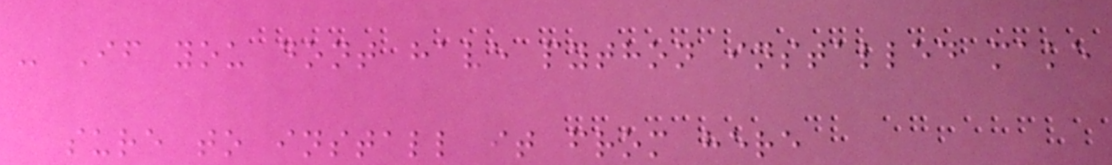- If you dont have python installed make
sure to install it from here
